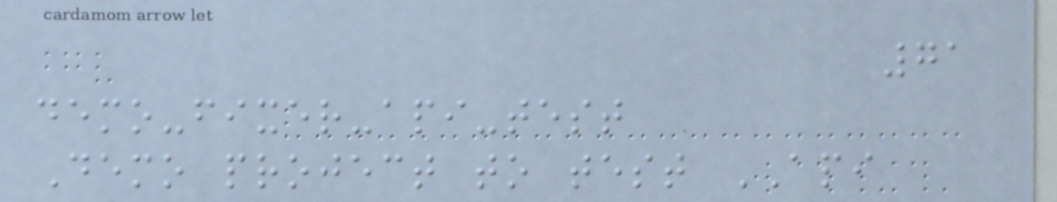71
demo-fixer-api-test
Demo project to test API
